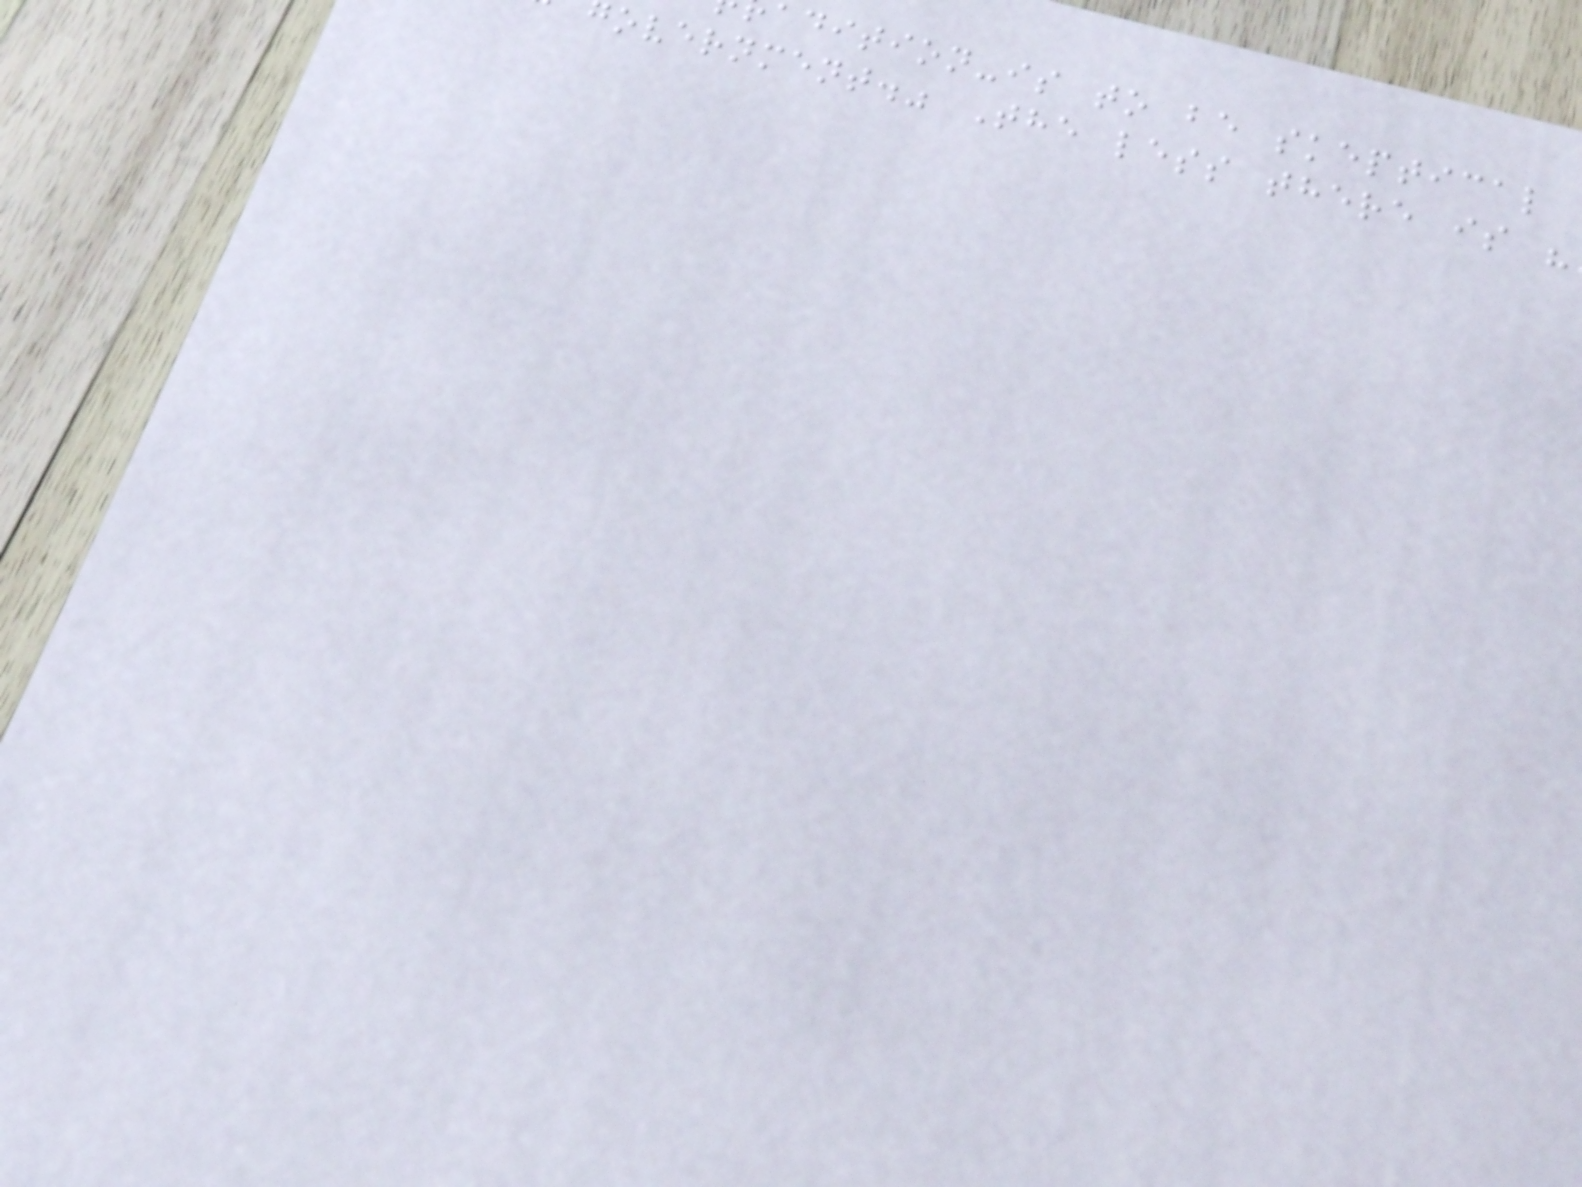adition-is to be skeptical
overnment." The less there is
